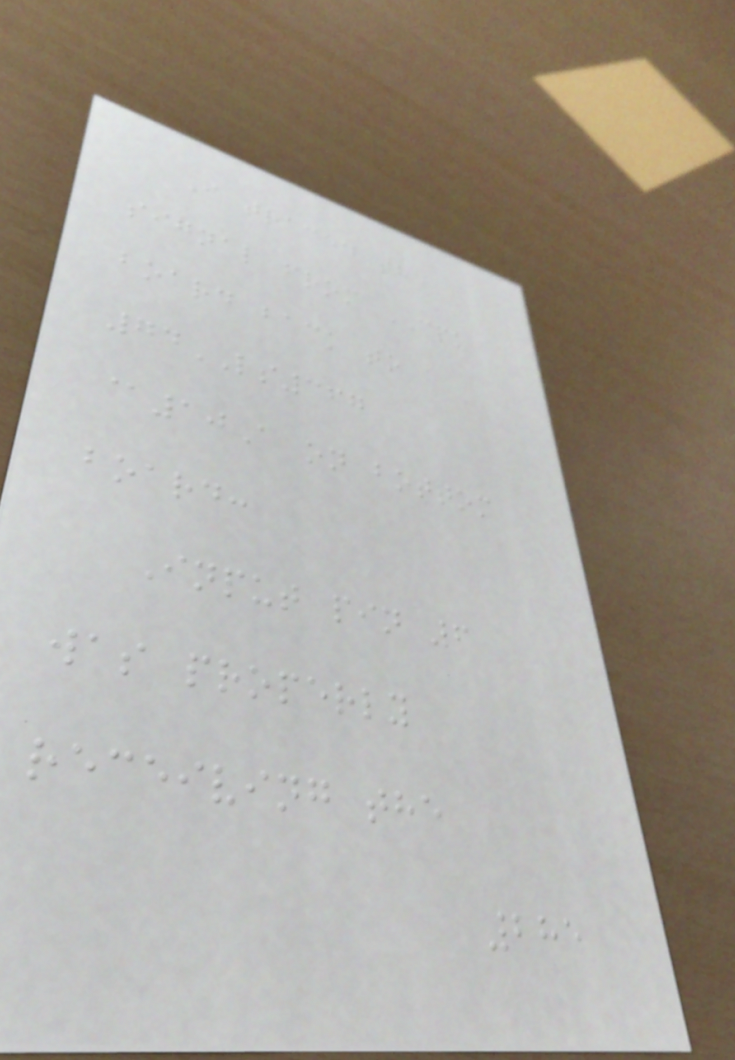I traced the
signal from CPU
board back to a
74LS367
@10A on bottom
board:
Input pin 6
was properly
receiving the
285
